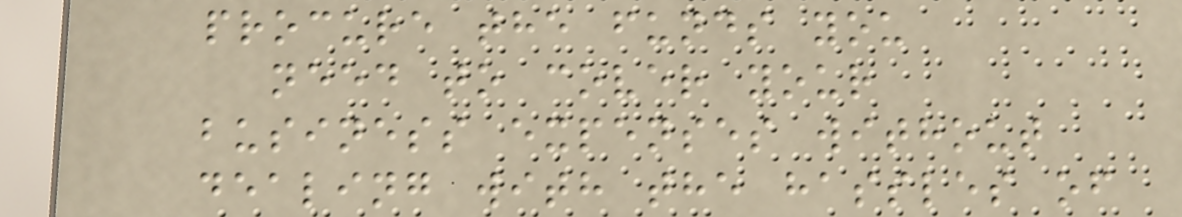procure the funds you
need to cover your
business expenses without
dealing with the hassles of
